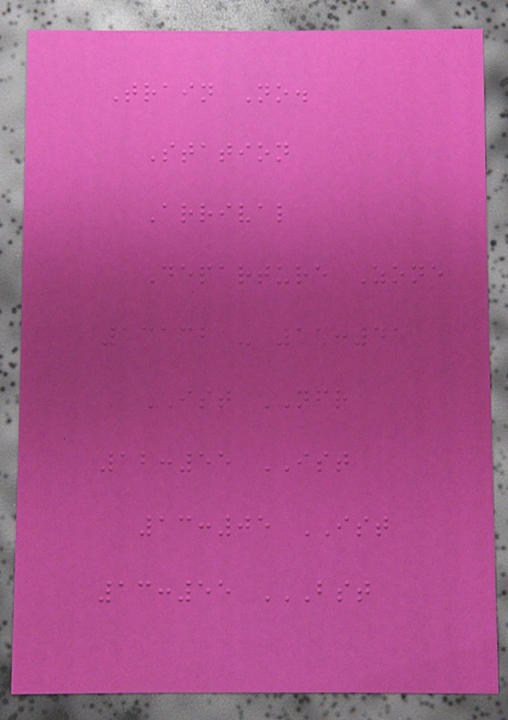Train No.
Station
Arrival
Departure Zone
13132 - 11:45
IST NFR
12:55 IST
13:05 IST
13:55 BST
